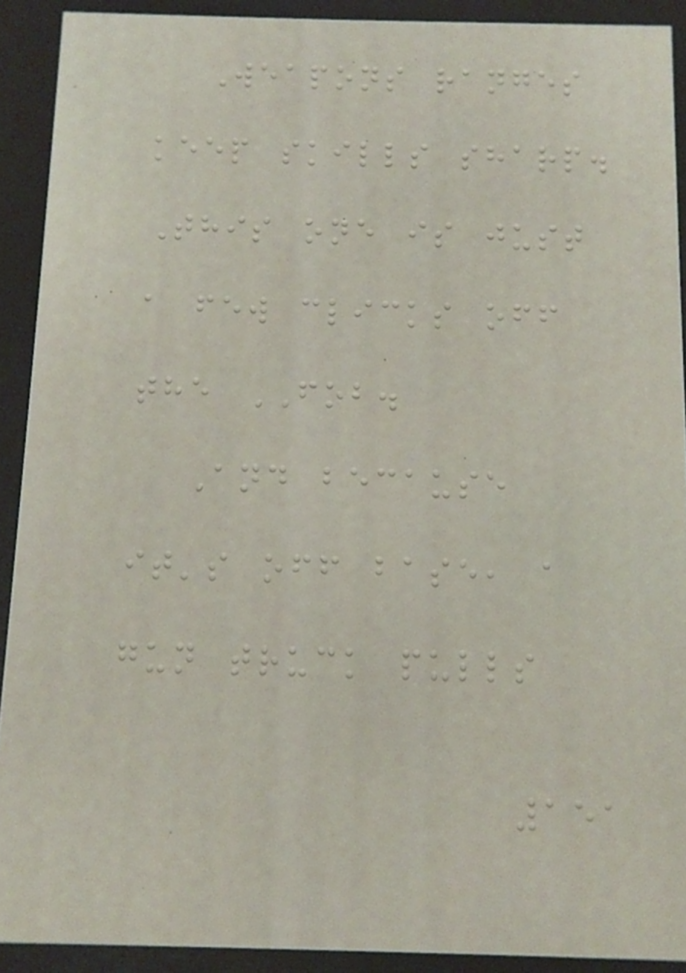Weapons ranges
keep skills sharp.
This one is just
a few clicks off
the FOB.
And because
it's off base, a
gun truck pulls
151
